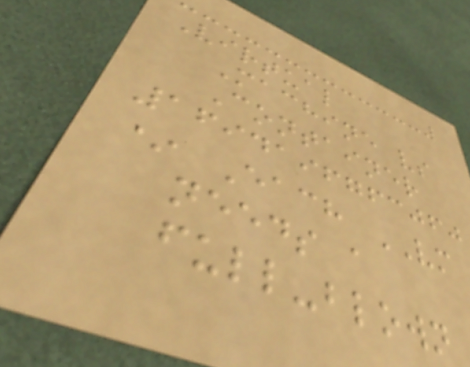Virtual
Machine vs
Container
1694196763060
* Each VM
needs a
full-blown
